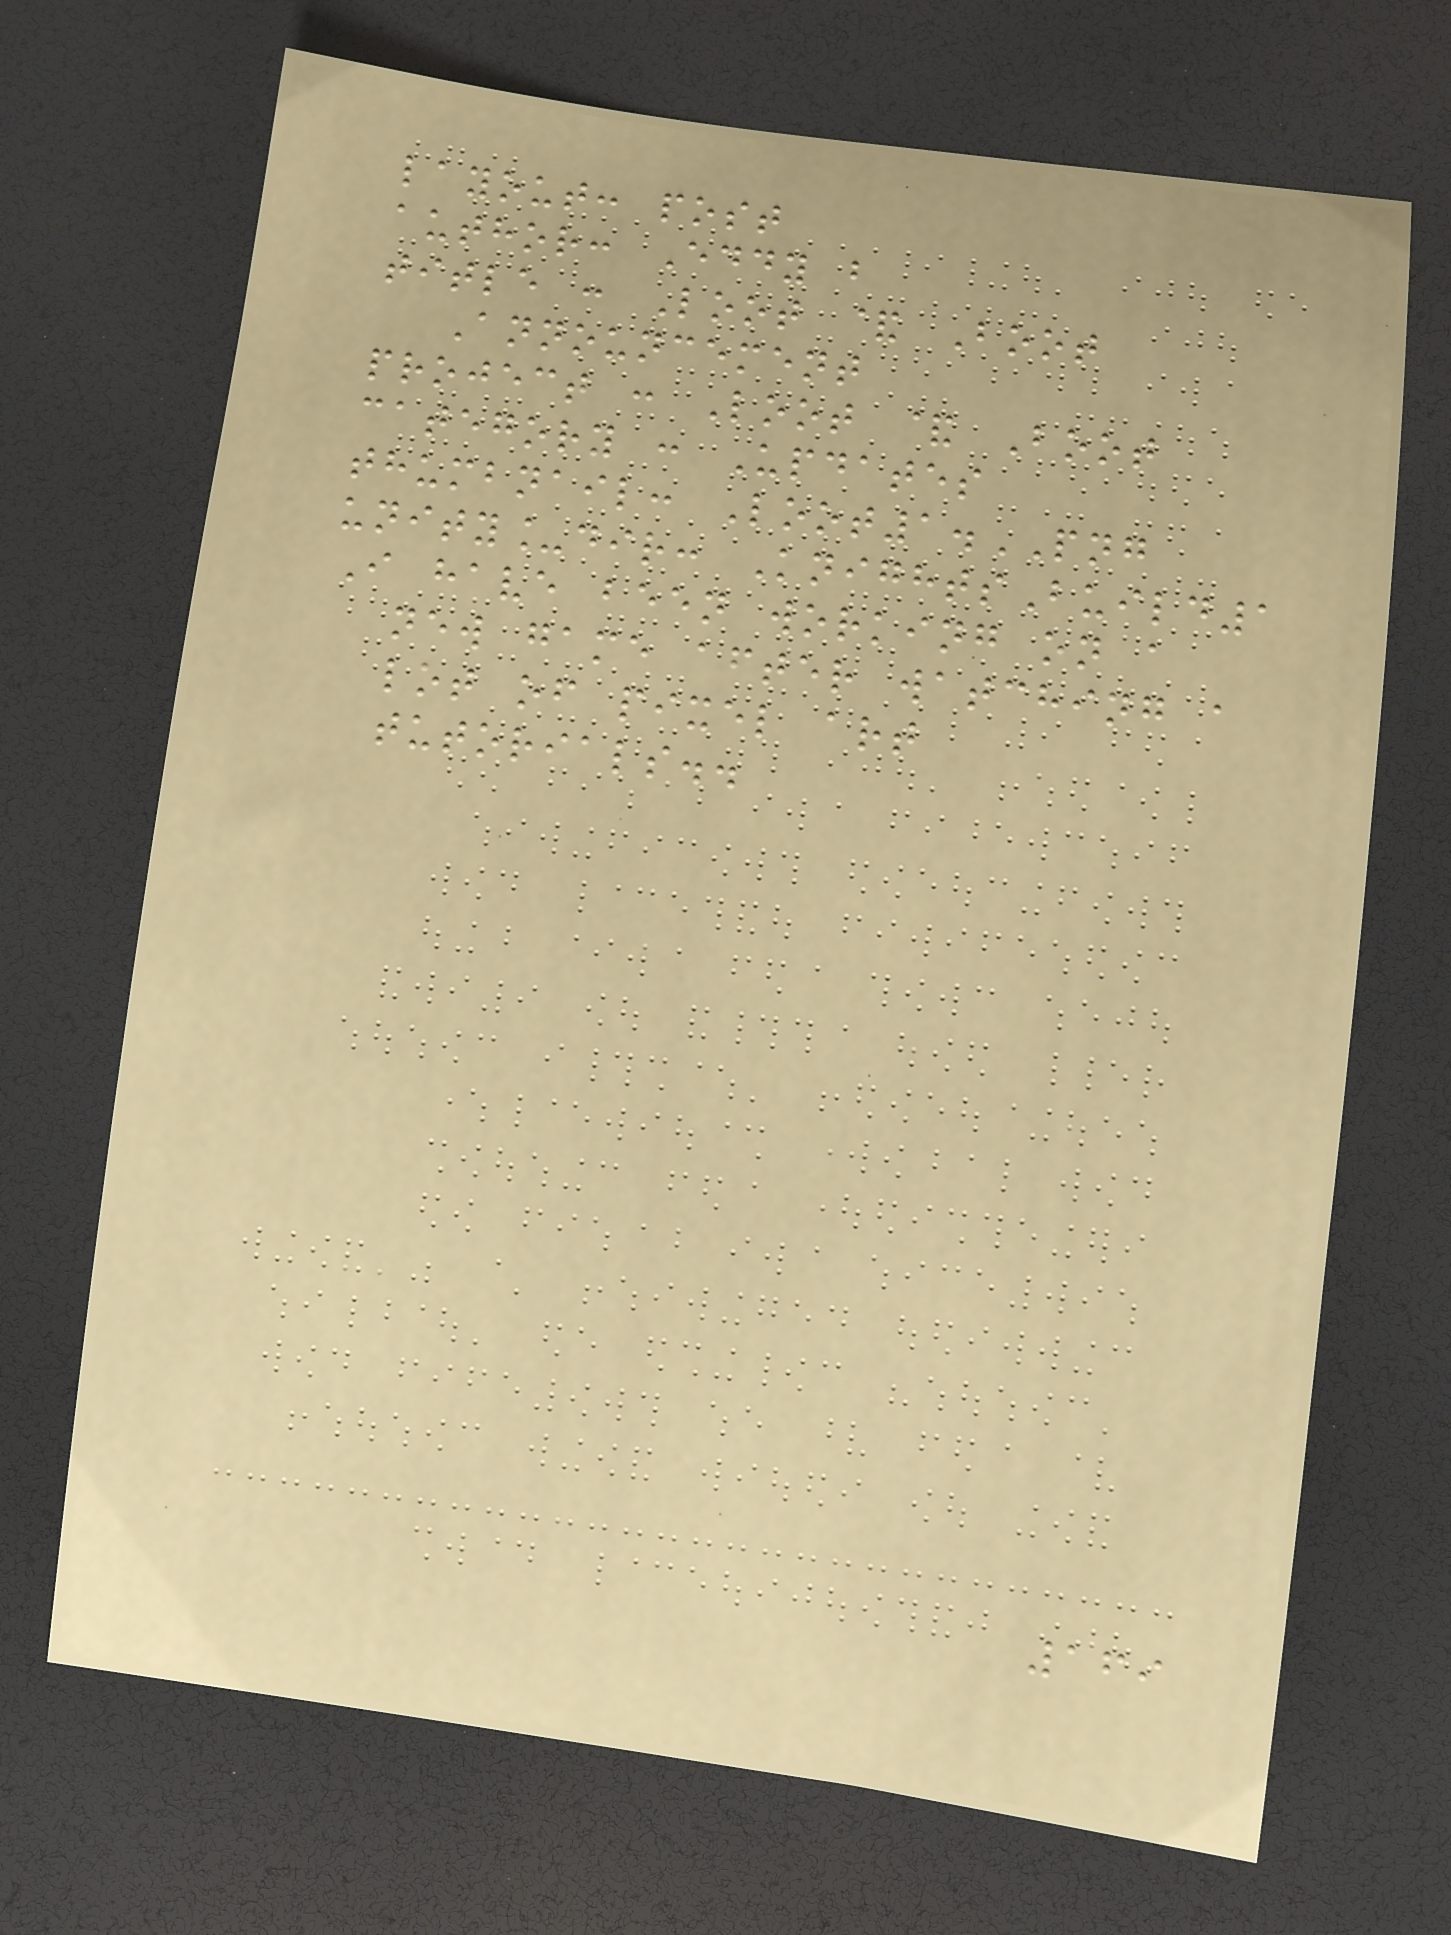layout: post
author: Eddy b
title : Loot & Boot
Announcement
project : Loot & Boot
category : Updates
thumbnail: Loot1.PNG
unity_dir: KnightsBuild1
I have been working on a
new game after watching a
lot of pixel art
tutorials..
169
